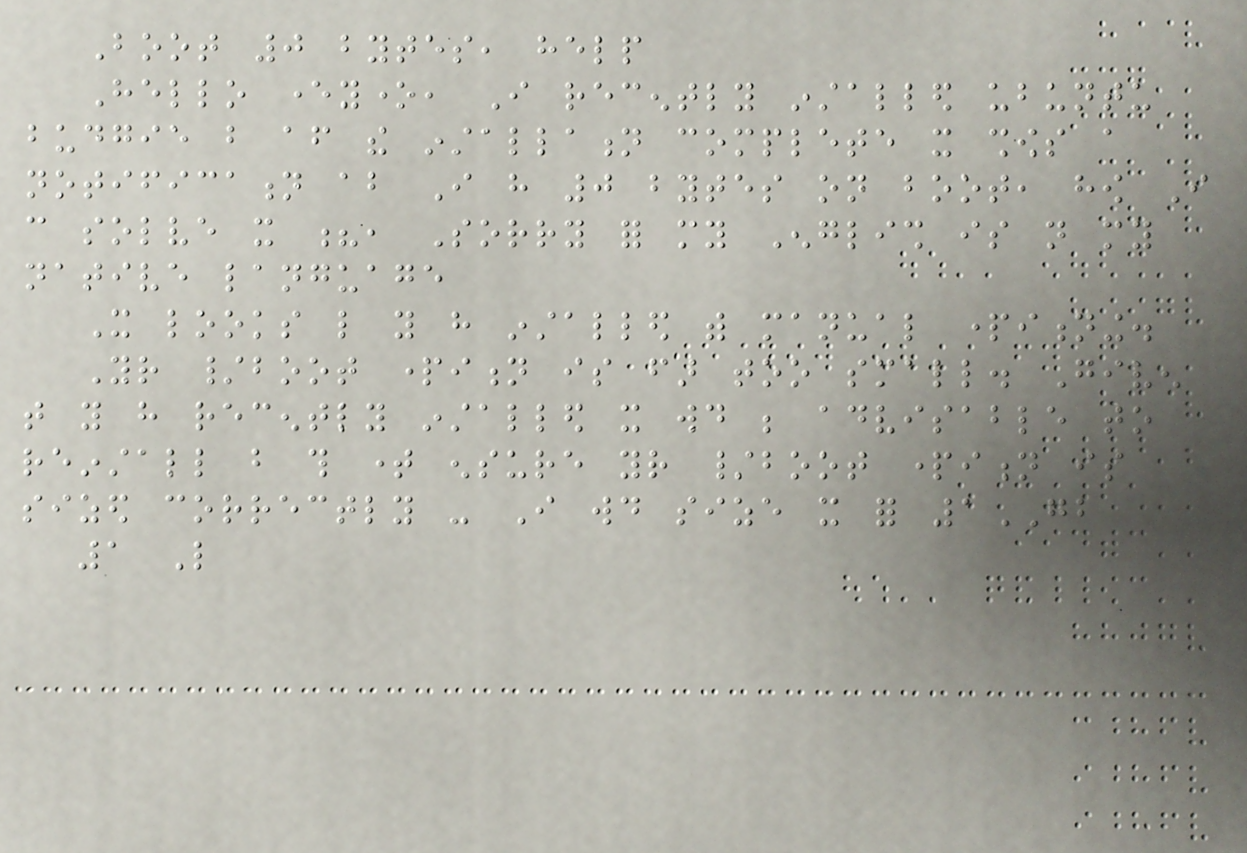Boot 0 bytes, help
Hello everyone, I recently installed ubuntu
budgie but after the installation complete it shows a
notification about I have 0 bytes on boot, how I
can solve it ?, Sorry for my English is not my
native language
It looks like you have installed with manual partitioning.
Your /boot partition is far too small. Given
that you have recently installed it would be advisable to
reinstall but this time ensure your /boot partition is
sized correctly - I would size it for 1GB
1 Like
